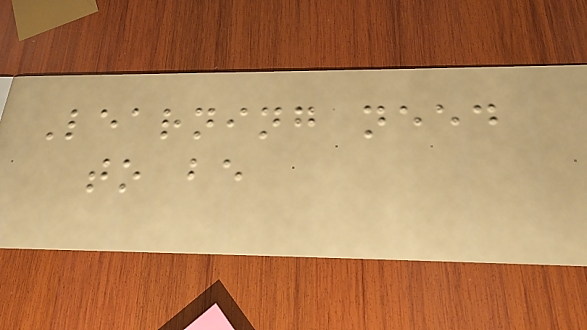Learning need
to be
